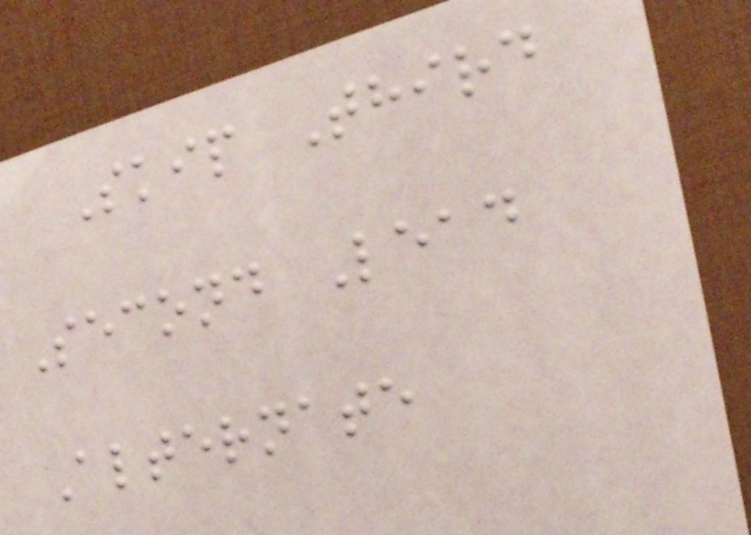Skip Third
Second Lead
Alternate
